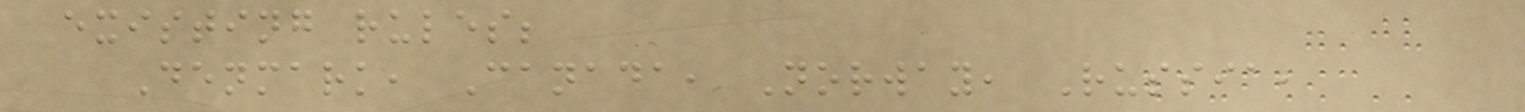existing rules;
Denmark, Canada, Norway, Russia,
